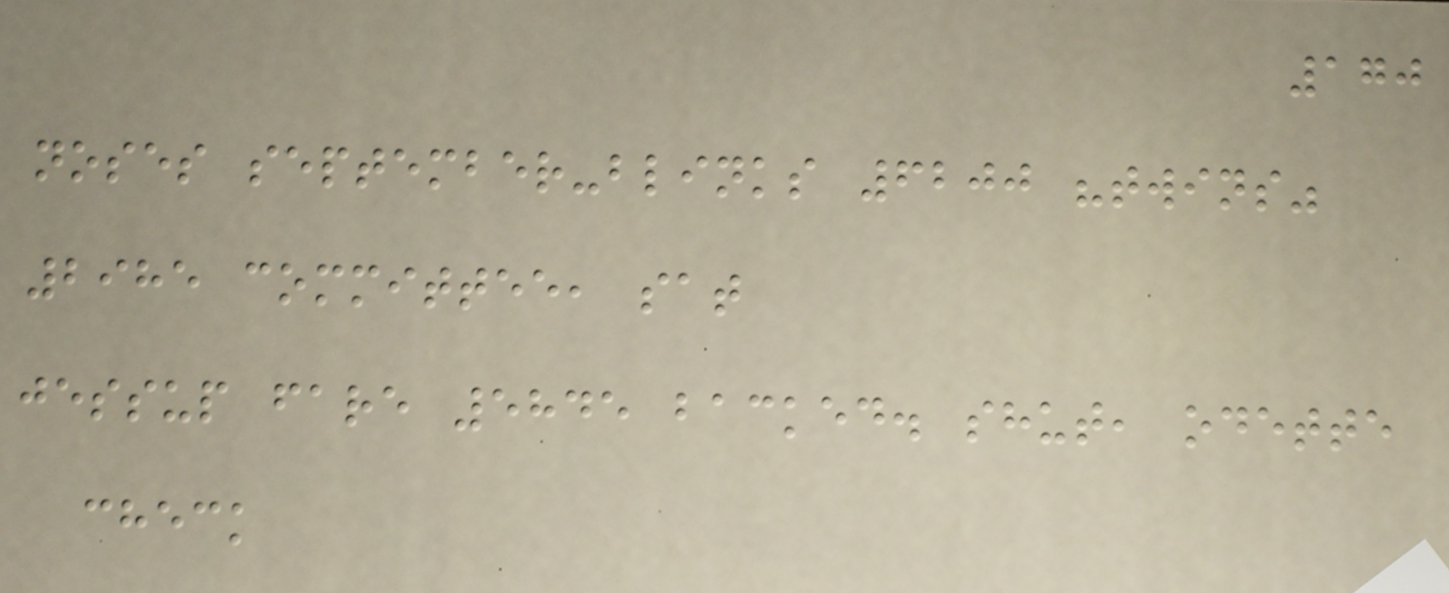170
noses september-blinks 6200 "twins"
2985 committee, sat
jessup fare 5845 backed. shut, odette
check
